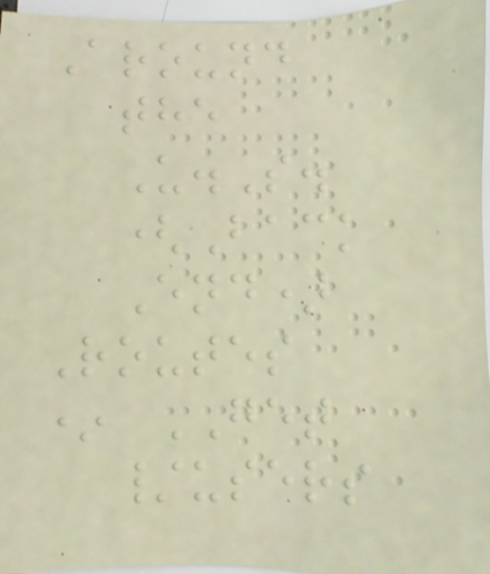Around
the
U.S.
(Back
End)
Routes
* GET
/users
